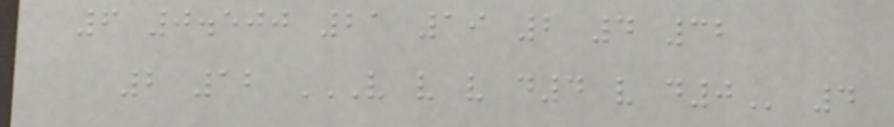6 0.500 21 19 2 4 32
2 12 V V V D4 V D0 4
